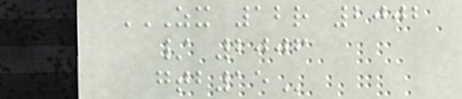ZX 12R 2002
/ 2006
GTB15
